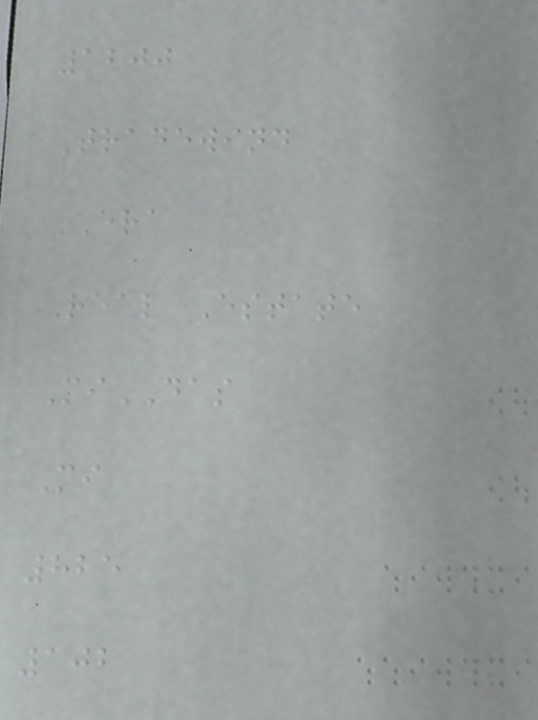1200
Tradewind
ERA
Real Estate
MiDAS
Mi
825
102
